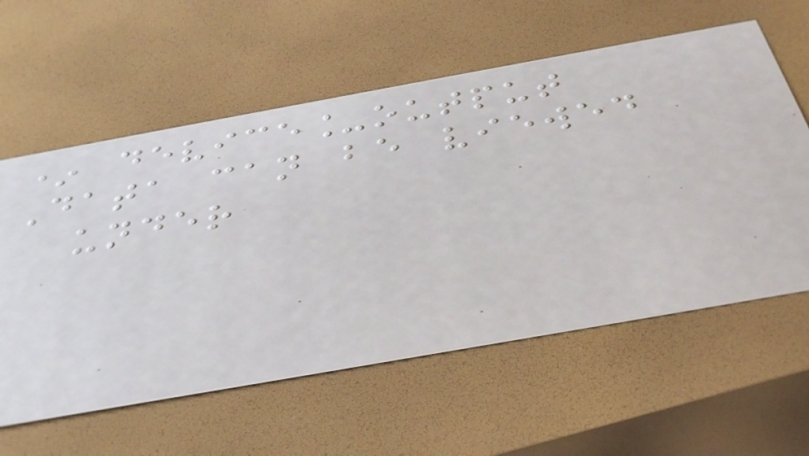* device_output
Data can be viewed
under
